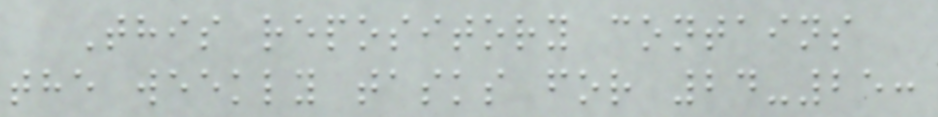This repository contains
the weekly tasks for 24-25:
